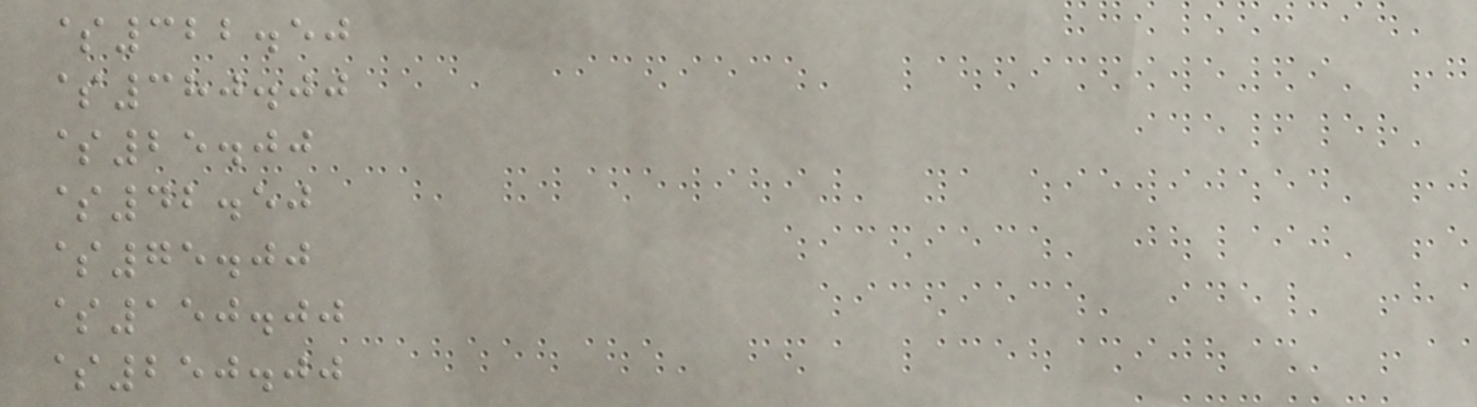$322.50
$380.00
$25.00
$42.50
$75.00
$150.00
$250.00
